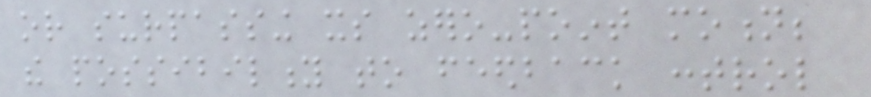or surpassing its zero-point motion;
the possibility to feedback control
